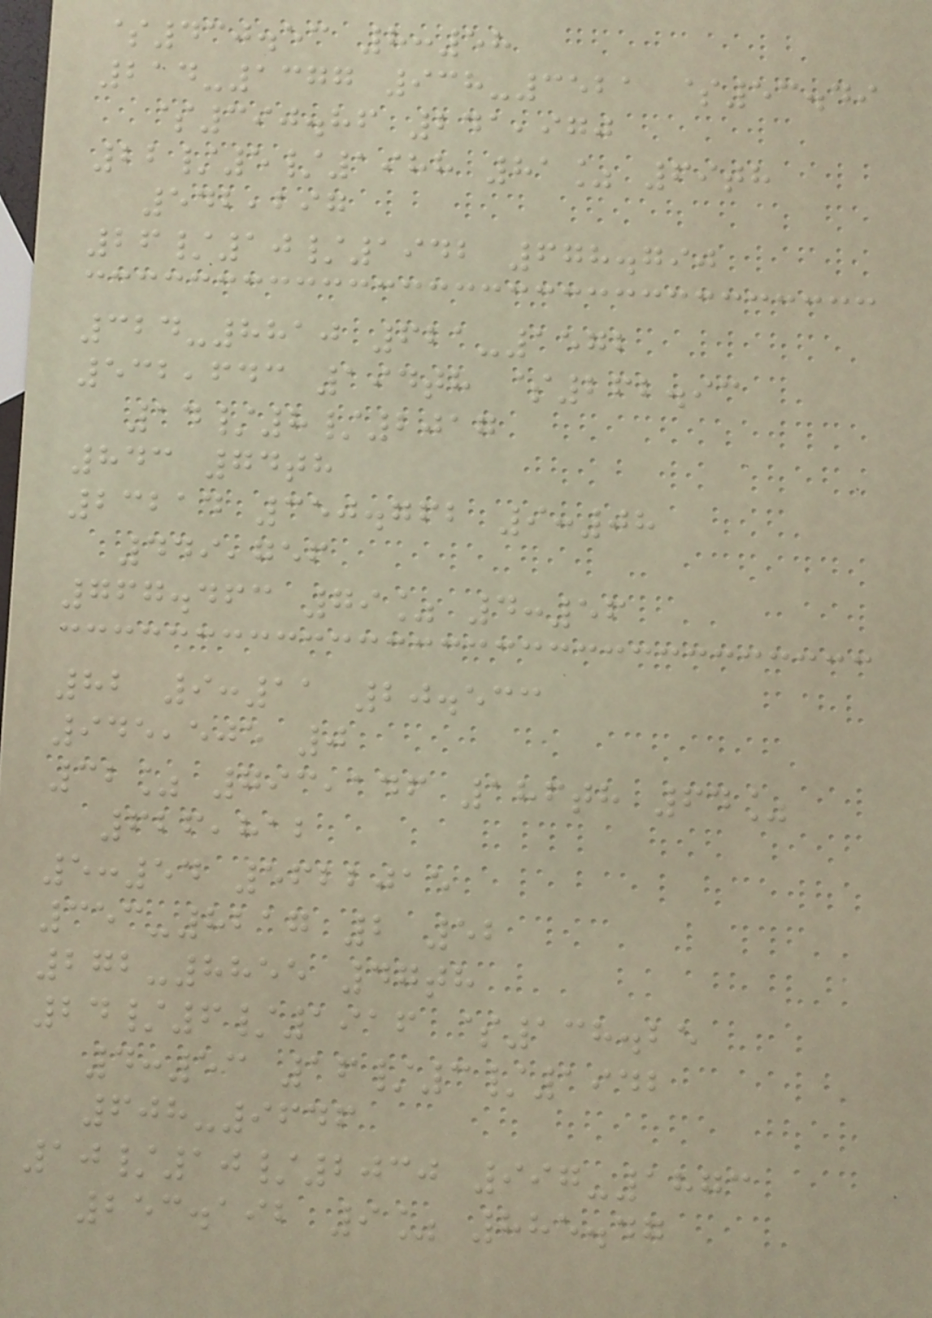$430.53 8:58
214-1377 938-3521 $53.49
$390.86 241,970
22/5/1988 81% 69th
542,297
26/10/1942 678.790
324-8810 621-1572
532,643 194th $262.93
14/8/2017
843 74th
23214 350.762 9:08
449,756
767.463 79% 4:56
82 9:11 20.533
945,505 0
32% 793,146 186th 64%
626,812
5:54 5622015
353-8217 2 52
272-8855 47th
24/6/1916 $138.25
4:53 16/3/1942
608-9646
10/10/2030 997-1873
253.192 9% 885.47
